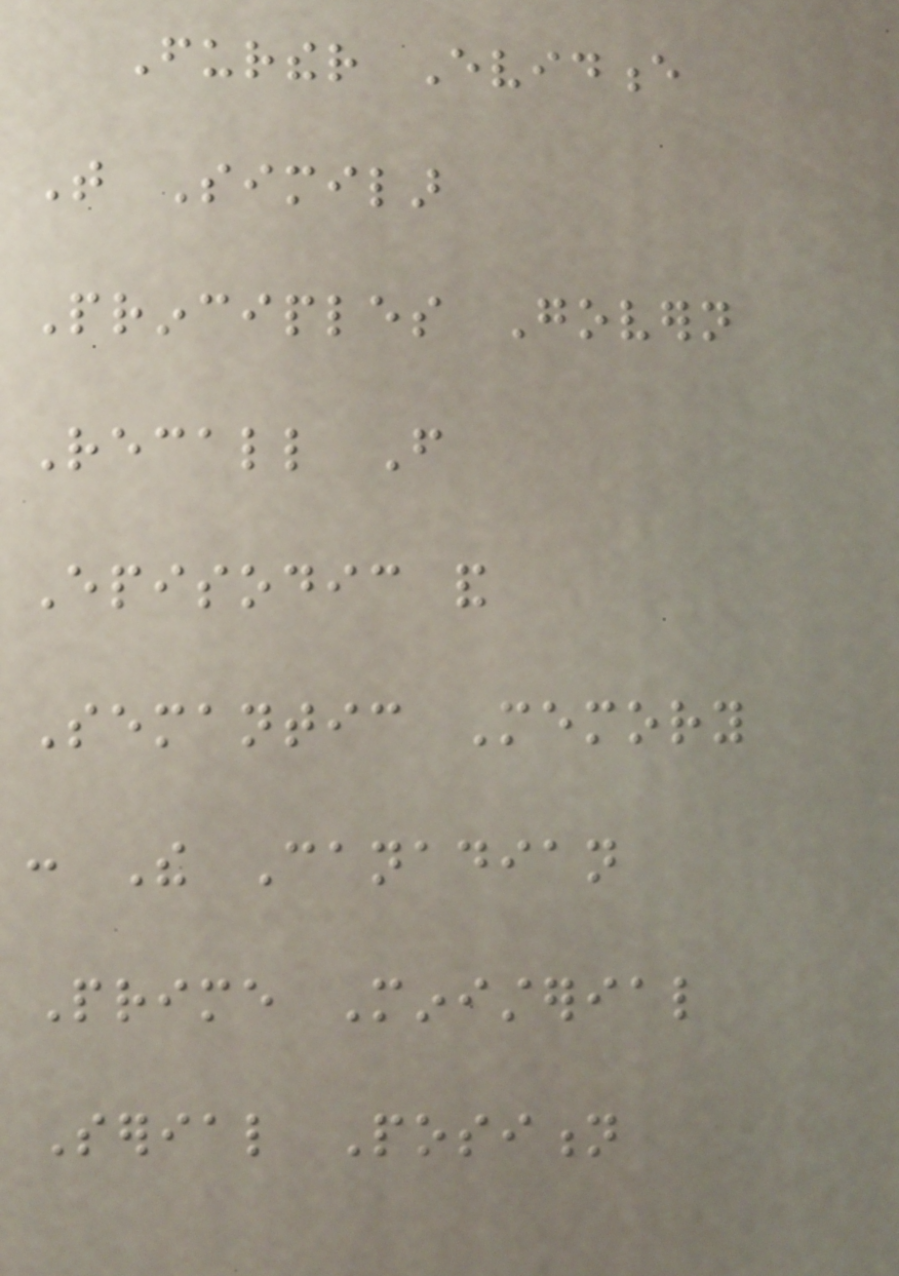Further Evidence
That Similar
Principles Govern
Recall From
Episodic and
Semantic Memory
: The Canadian
Prime Ministerial
Serial Position
